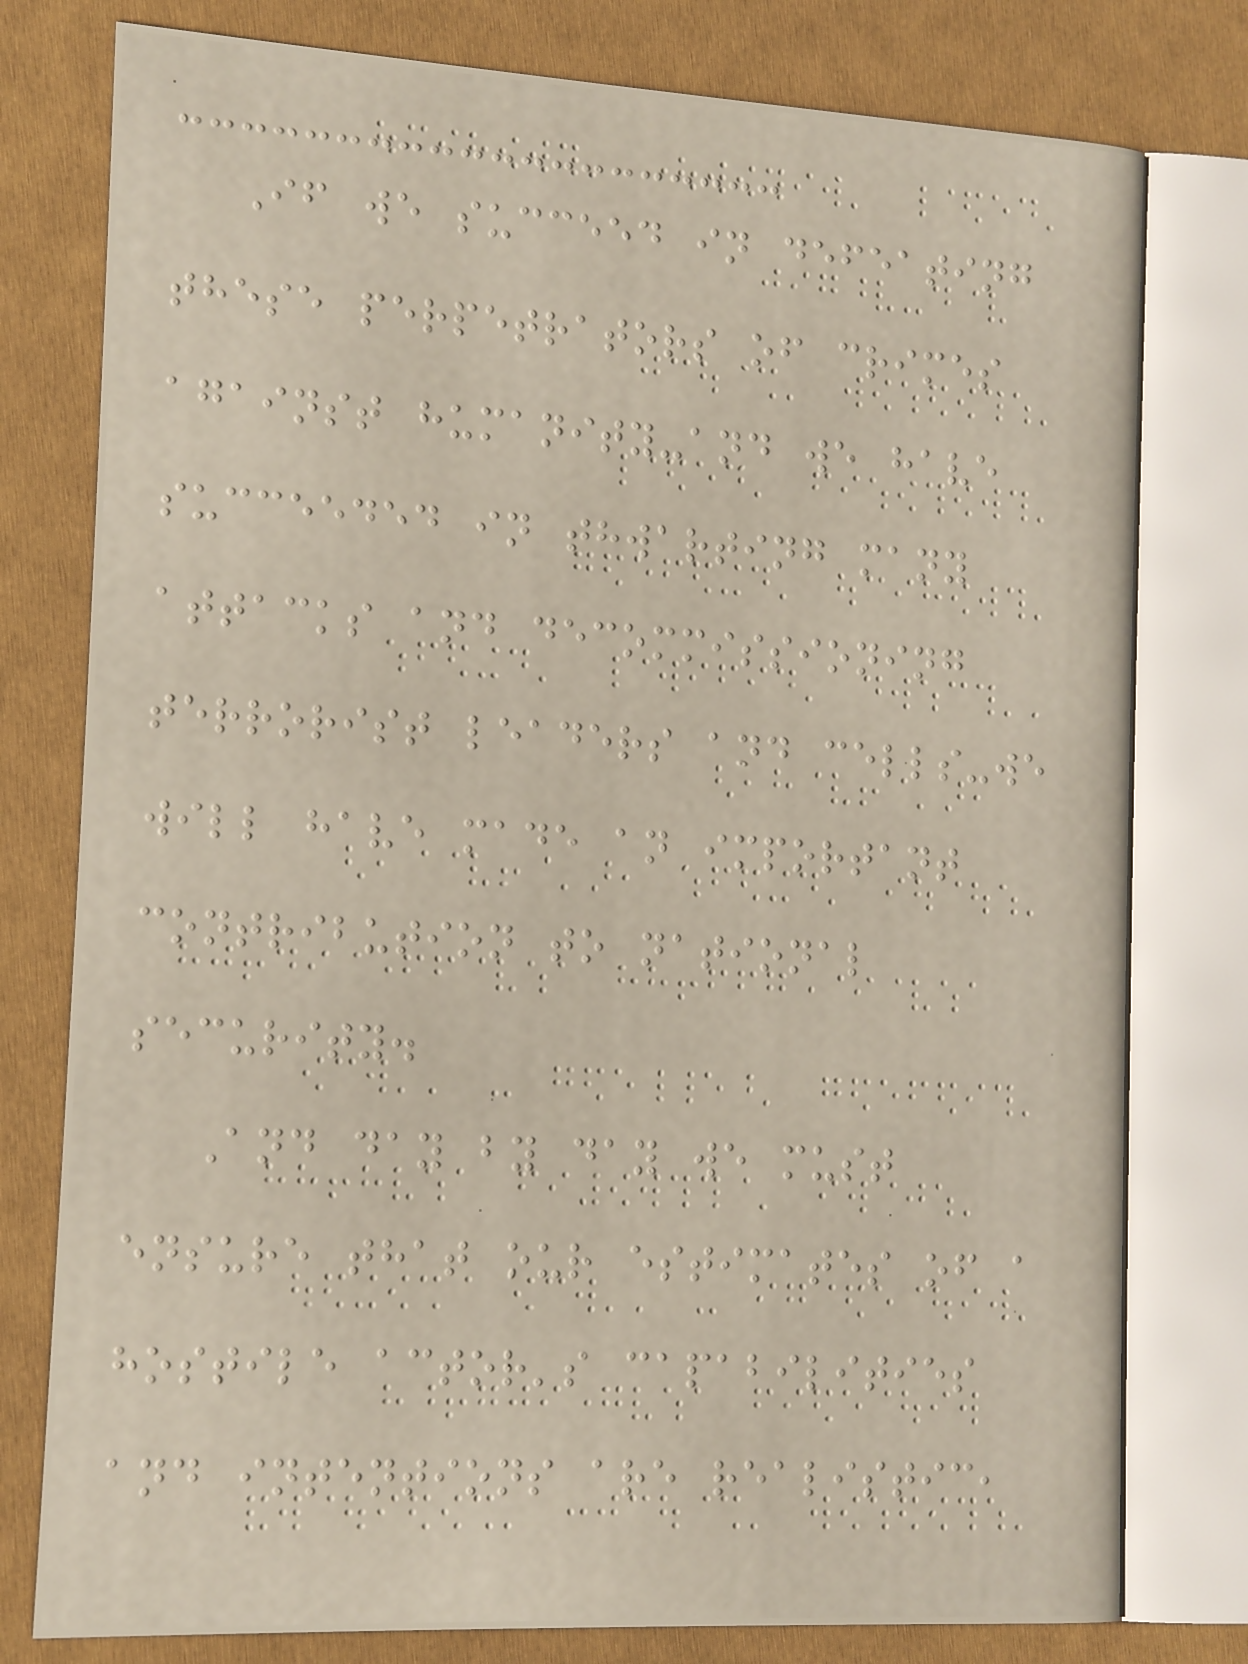If we succeed in defeating
these perpetrators of crimes
against humanity-and we have
succeeded in thwarting many
attacks and decommissioning
terrorist leaders and cells-we
will have made an important
contribution to national
security.
And day by day we must
ensure that our estimates of a
hostile actor's capabilities
and intentions are realistic,
